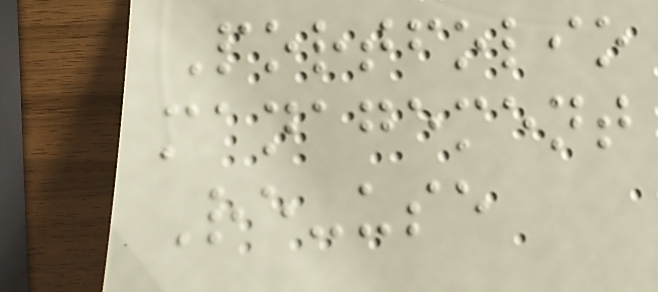Portfolio
management
Re-use
